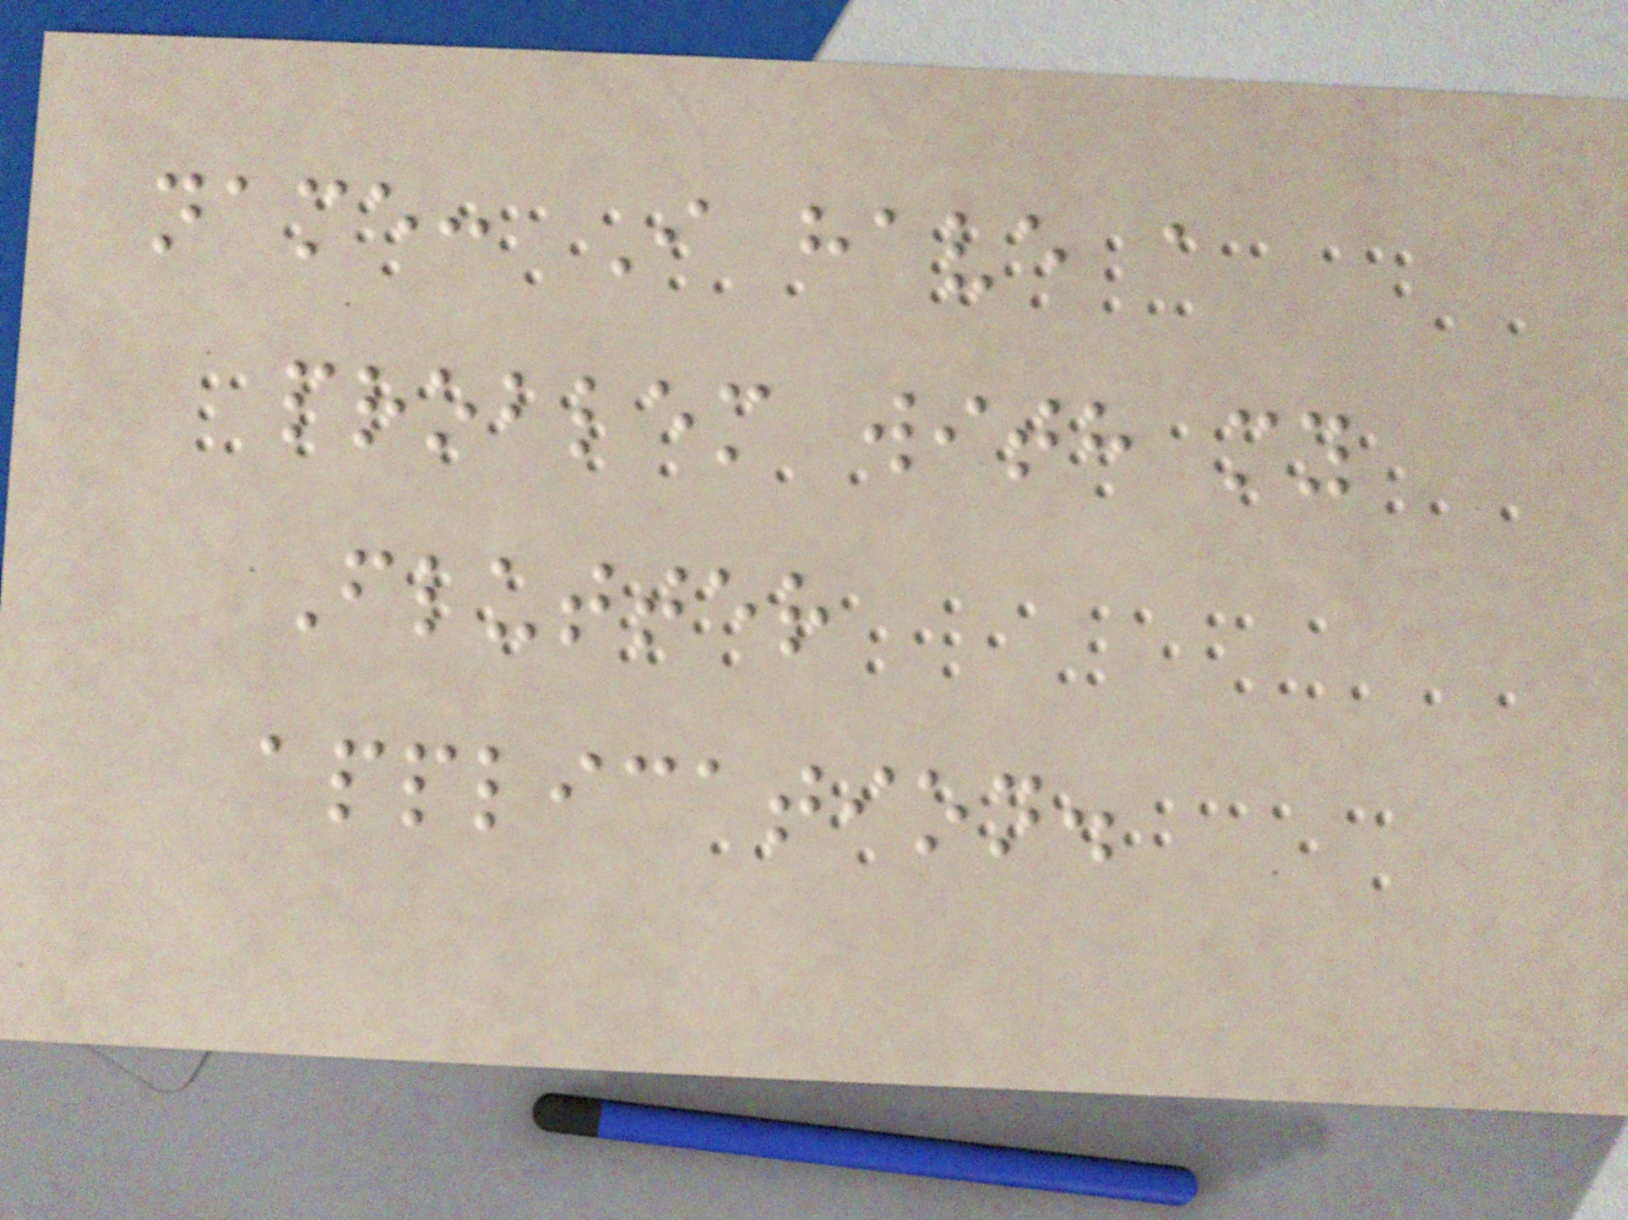name: I have a
problem with my
Flutter
application.
